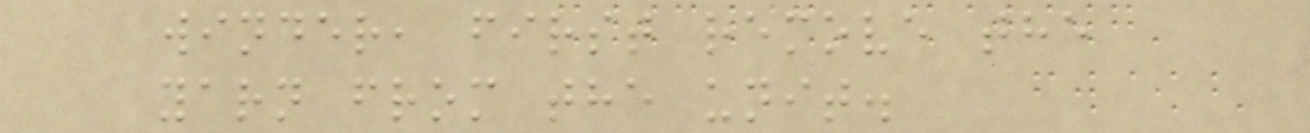winder, first remove the
yarn from the unit.
